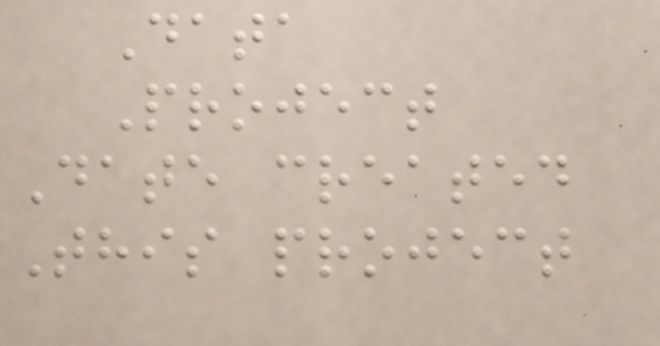Data
Project
Date created
This project
